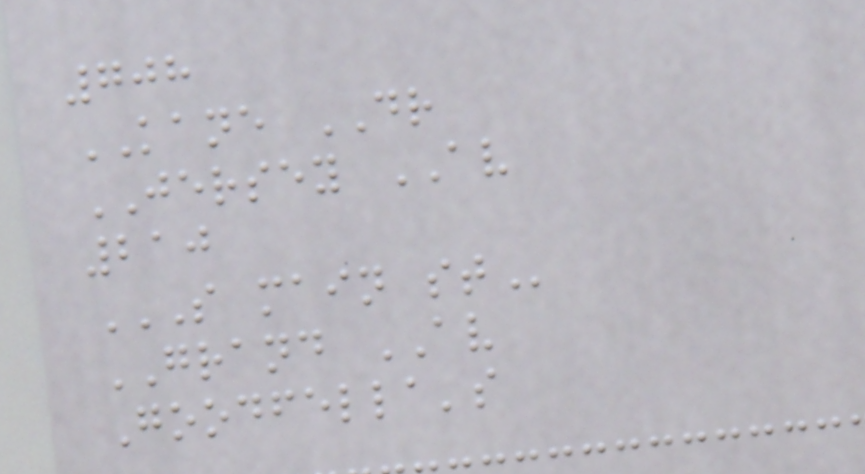708
KANE DR
JERSEY AV
210
S MAIN ST
GRAND AV
Goodfella's
